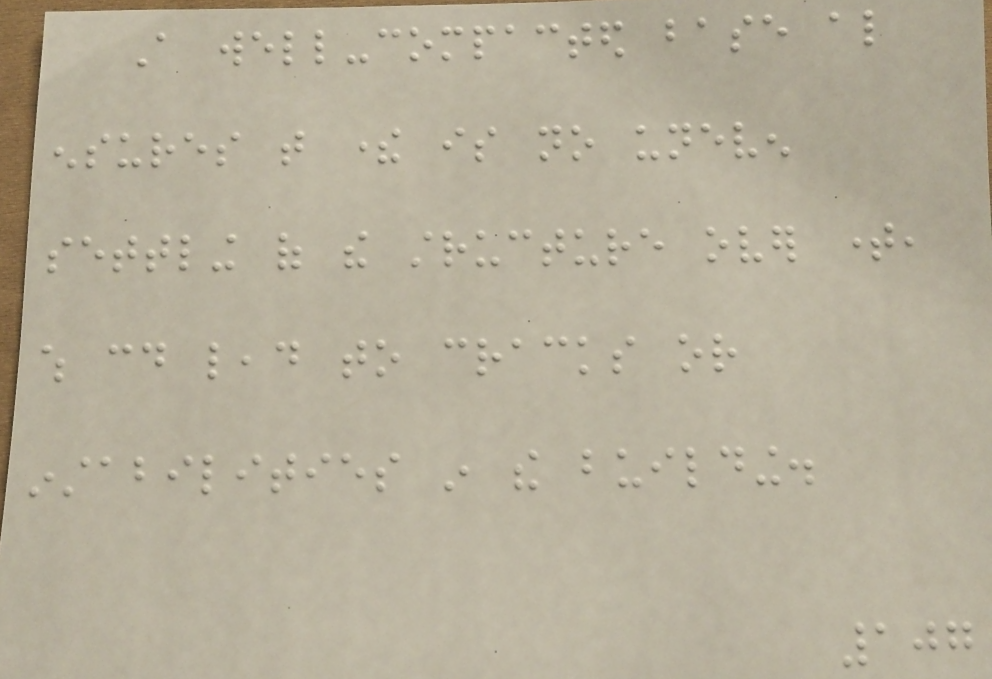A well-compacted base also
ensures that there is no uneven
settling of the structure over time,
which could lead to cracks or
instabilities in the building.
107
